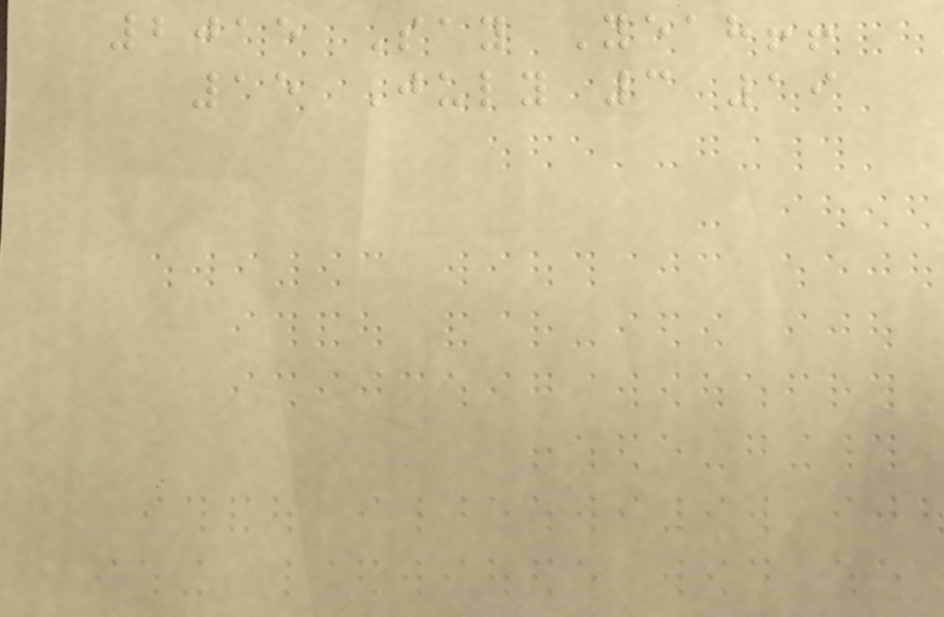2015 Say Yeah!!
15 July 3 19
